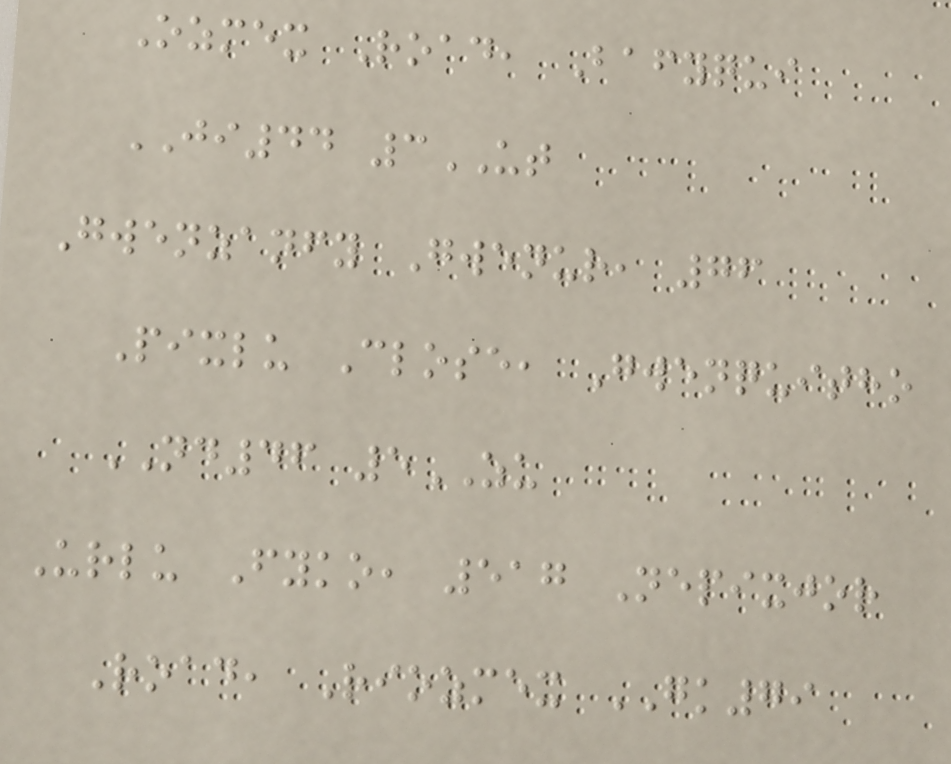Ozmex Road, Bafyqui
JI44 3UT
Gwenzanfy Gwenur, 76
Pixlu Close, Gwenquitho
ND46 5ZU
Urlu Fyko, 517 Nepixjor
Road, Riozmex GK79
